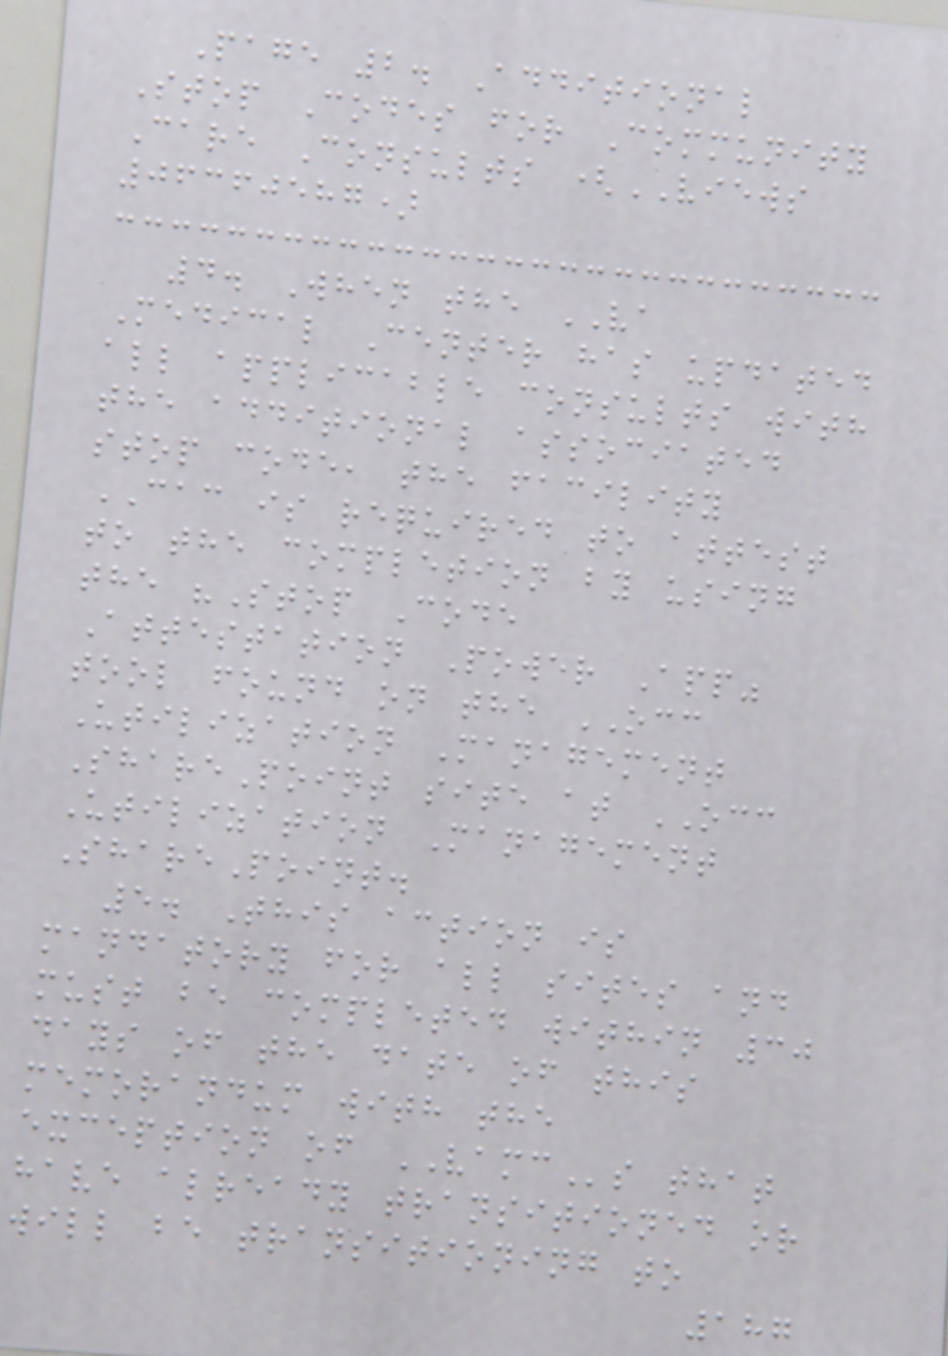Page 2. Additional
Stop Codes for Community
Care Consults (VIEWS
06360587)
4. When the VA
Medical Center has updated
all applicable consults with
the additional associated
stop code, the facility
CAC is required to attest
to the completion by using
the "Stop Code
Attestation Power App"
tool found on the OCC
Utilization Management
SharePoint site at OCC
Utilization Management
SharePoint.
5. This action is
mandatory for all sites and
must be completed within 30
days of the date of this
memorandum with the
exception of VAMCs that
have already transitioned or
will be transitioning to
187
